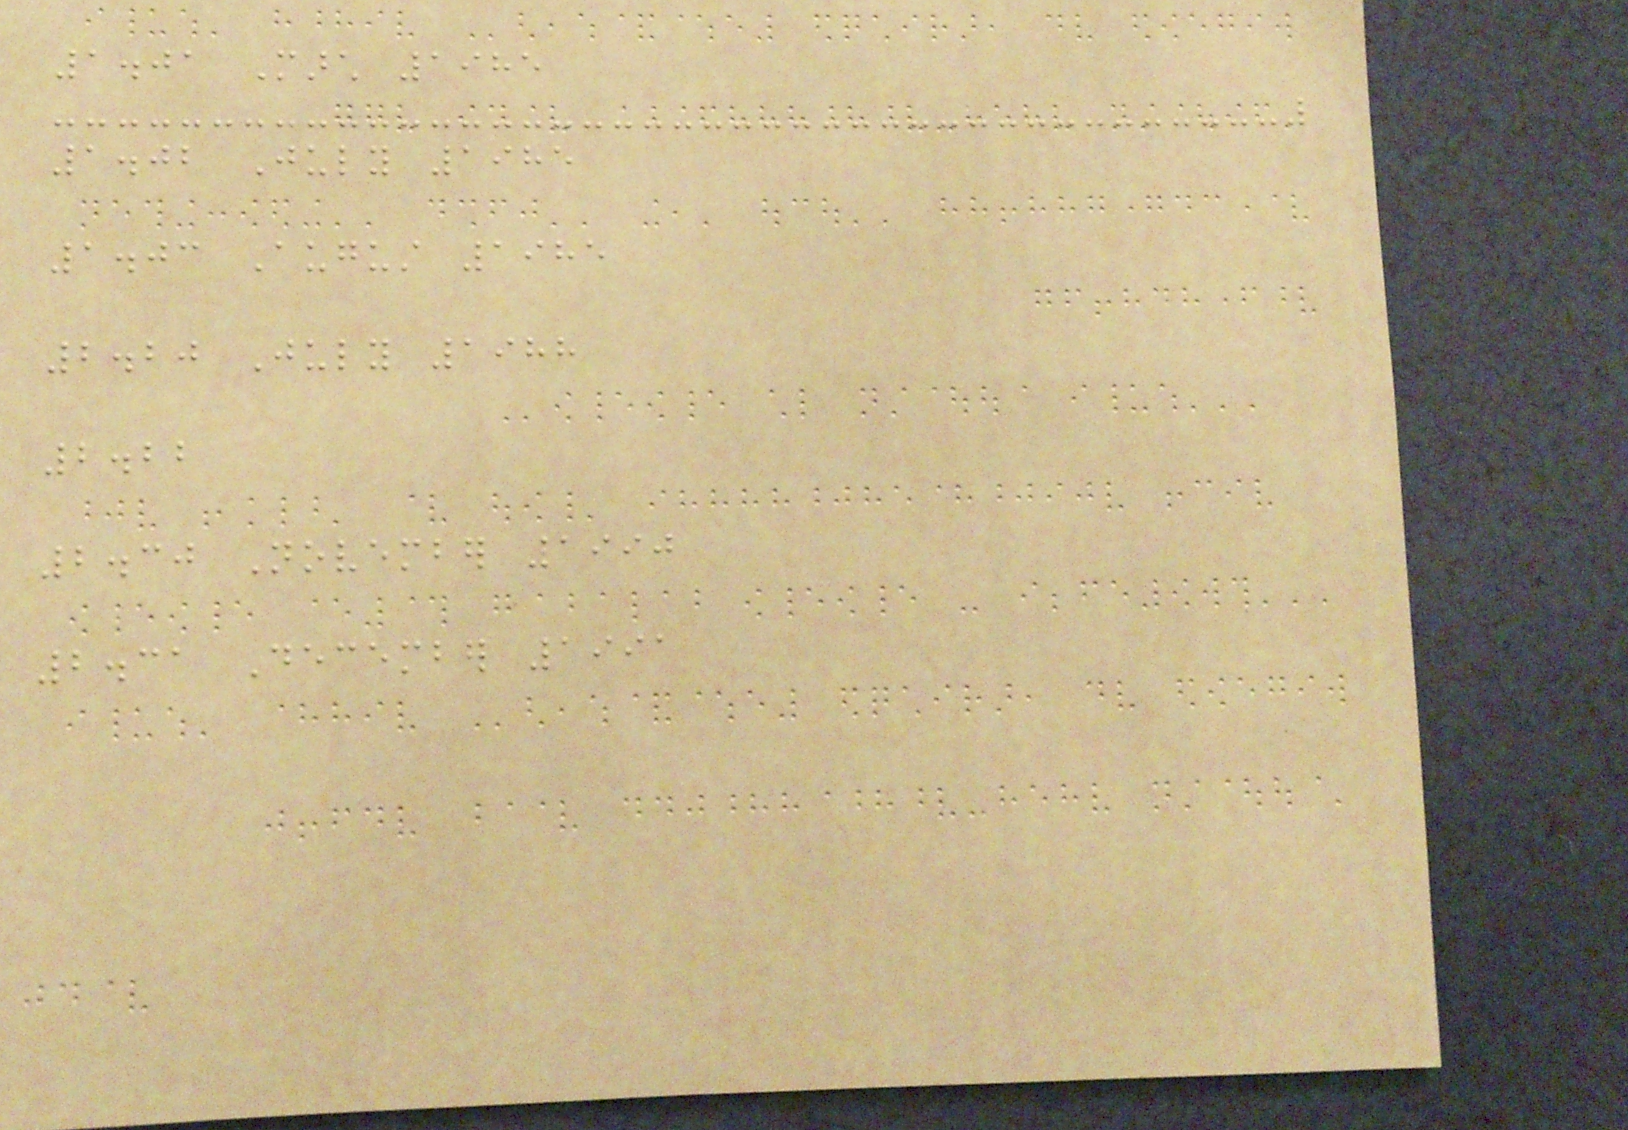1.01 March 1985
1.02 July 1985
1.03 August 1985
2.20 July 1988
2.22
2.30 November 1990
2.31 December 1991
